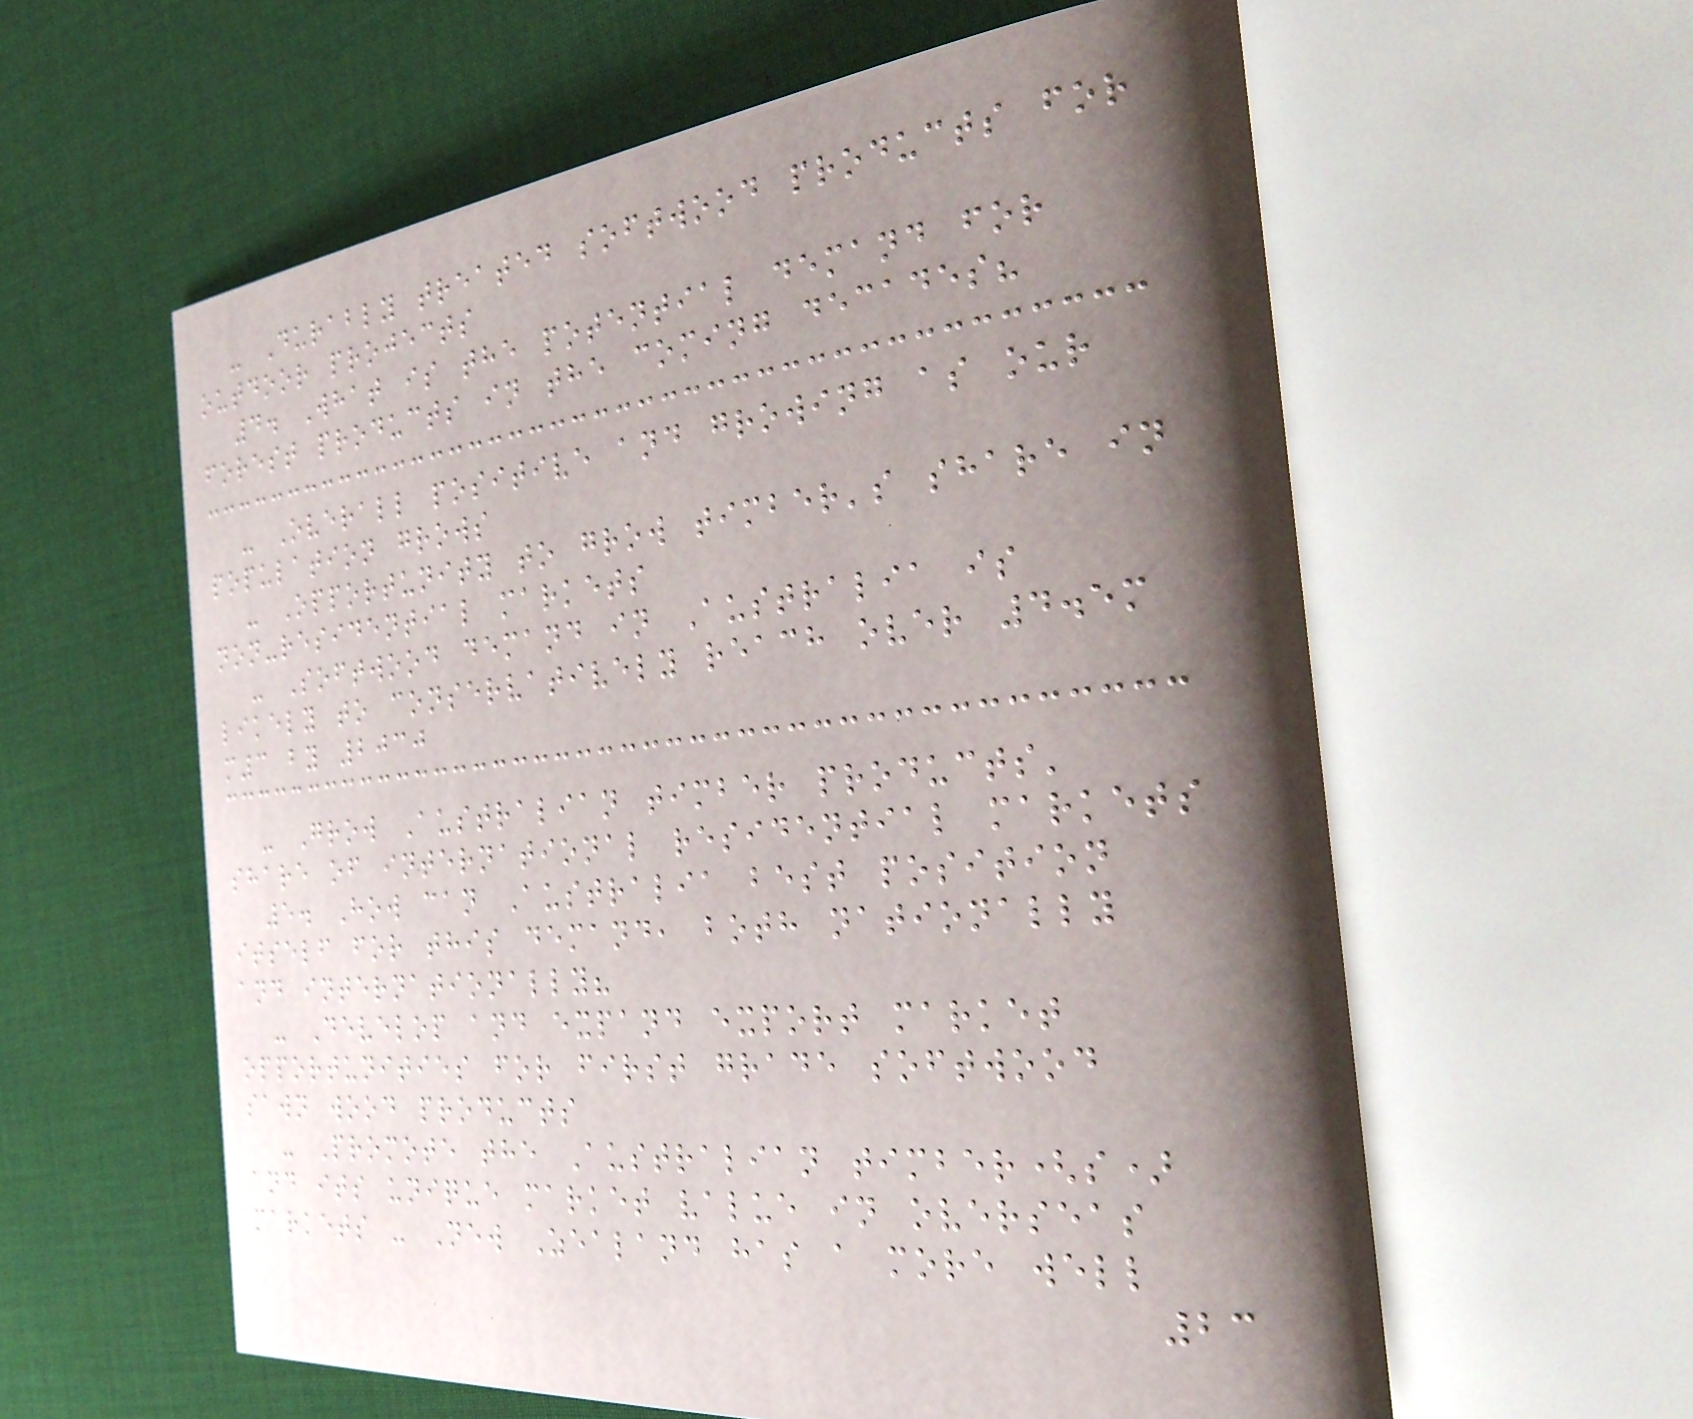- Durably treated softwood products for
outdoor projects
4. What is the potential demand for
forest products in the coming decades?
- Overall positive and growing as our
population grows
- Opportunity to grow timber's share in
non-residential markets
- Softwood demand in Australia is
likely to conservatively reach over 4.5m
m3 by 2030
- Grow Australian timber products'
share of international residential markets
5. How can Australia best position
itself for this demand, both nationally
and internationally?
- Develop and expand export market
opportunities for first grade softwood
sawn wood products
- Promote the Australian timber(s)
and its unique market value in overseas
markets - New Zealand has a more well
23
